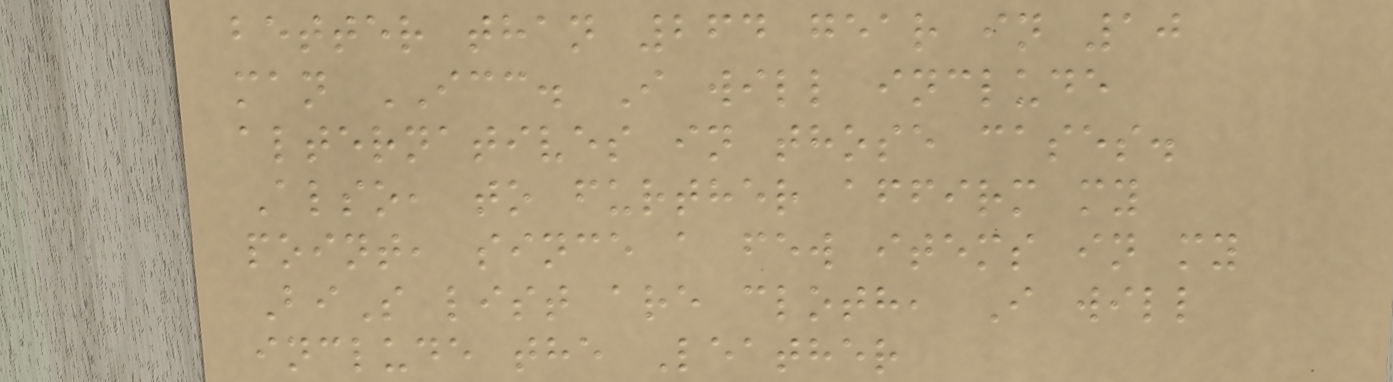better than 264 gear in 10
man ICC. I will include
alternatives in those cases.
Also, to further affirm my
point, since a few items in my
BiS list are cloth, I will
include the Leather
